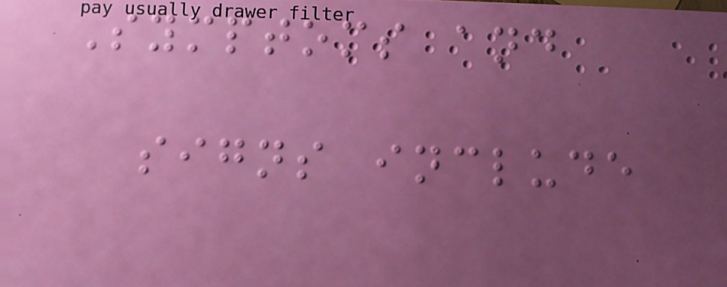Symptoms and
signs include
